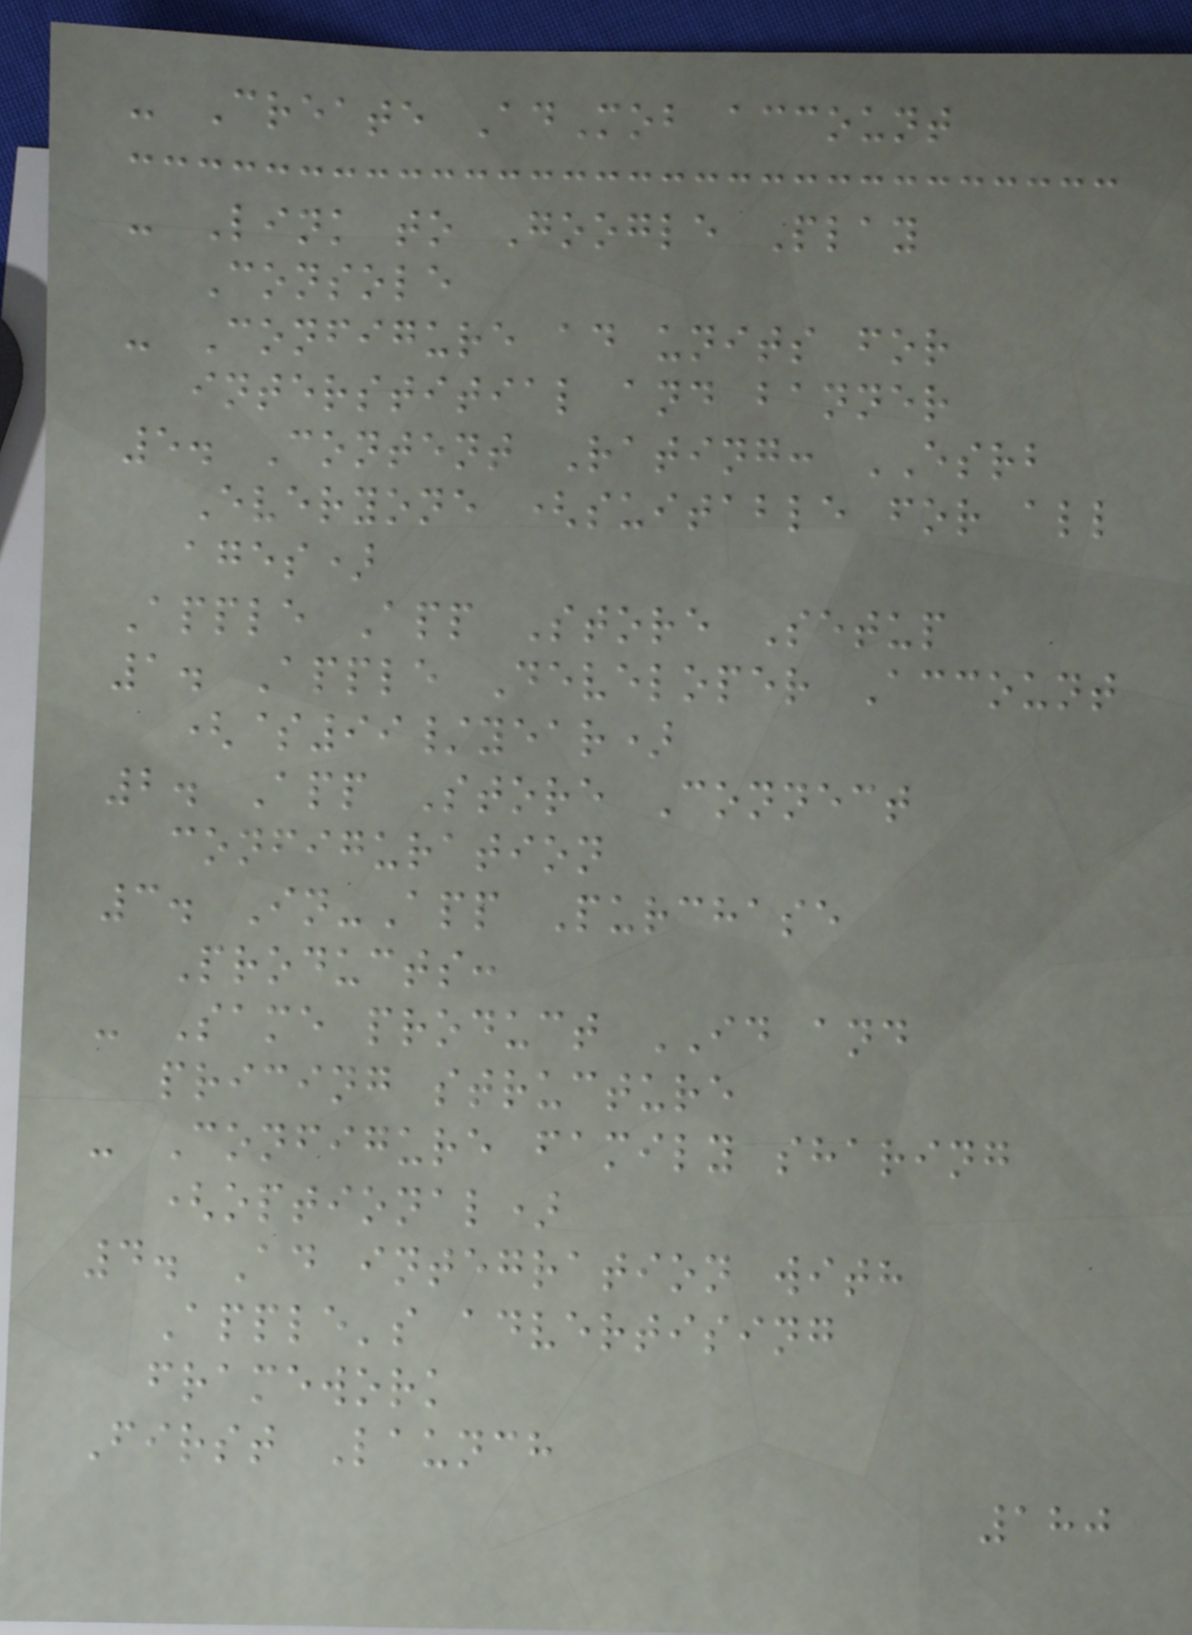- Create AdMob account
- Link to Google Play
Console
- Configure ad units for
interstitial and banner
5. Content Rating: ESRB
Everyone (suitable for all
ages)
Apple App Store Setup
1. Apple Developer Account
($99/year)
2. App Store Connect
configuration
3. In-App Purchase
Products:
- Same product ID and
pricing structure
- Configure family sharing
(optional)
4. Ad integration with
Apple's advertising
framework
First Launch
180
